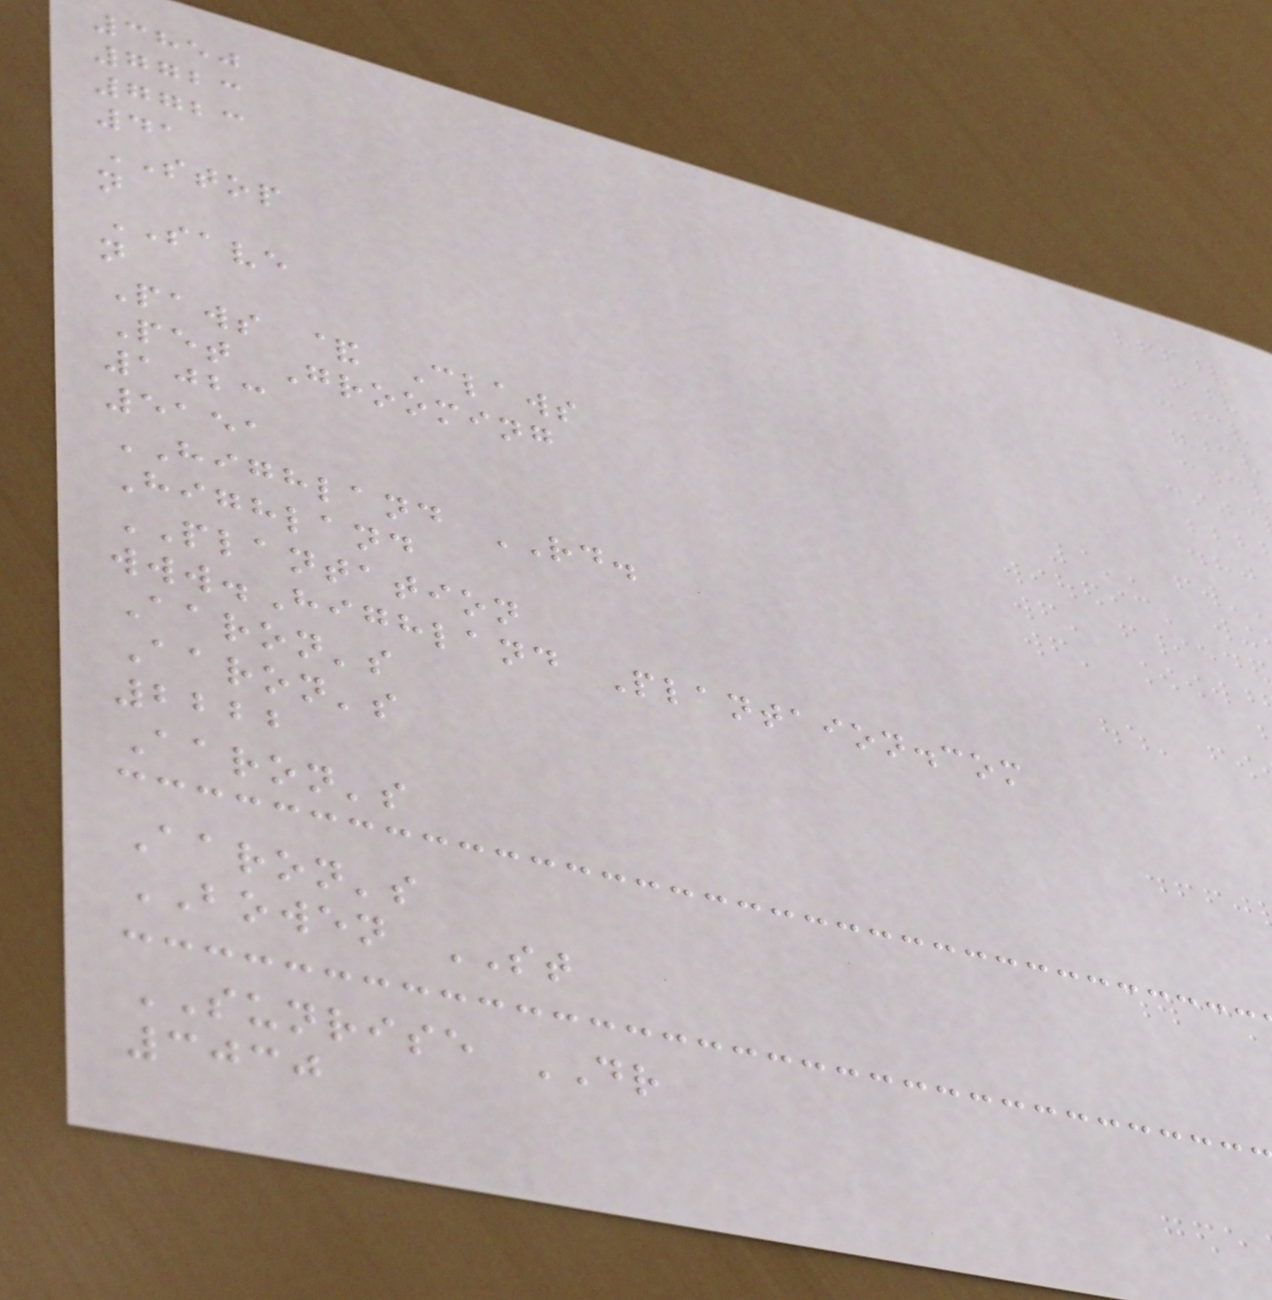3850
7723
7723
41
STOP
n
SAVE
n
Paws & Claws
Pet Grooming
1023
5151
HIGHLAND RD.
Highland
PLANTATION
www.Highland Plantaion.com
Aaron's
Aaron's
2222
Aaron's
Aaron's
BOWEN ST
SUNRISE DR
3030
